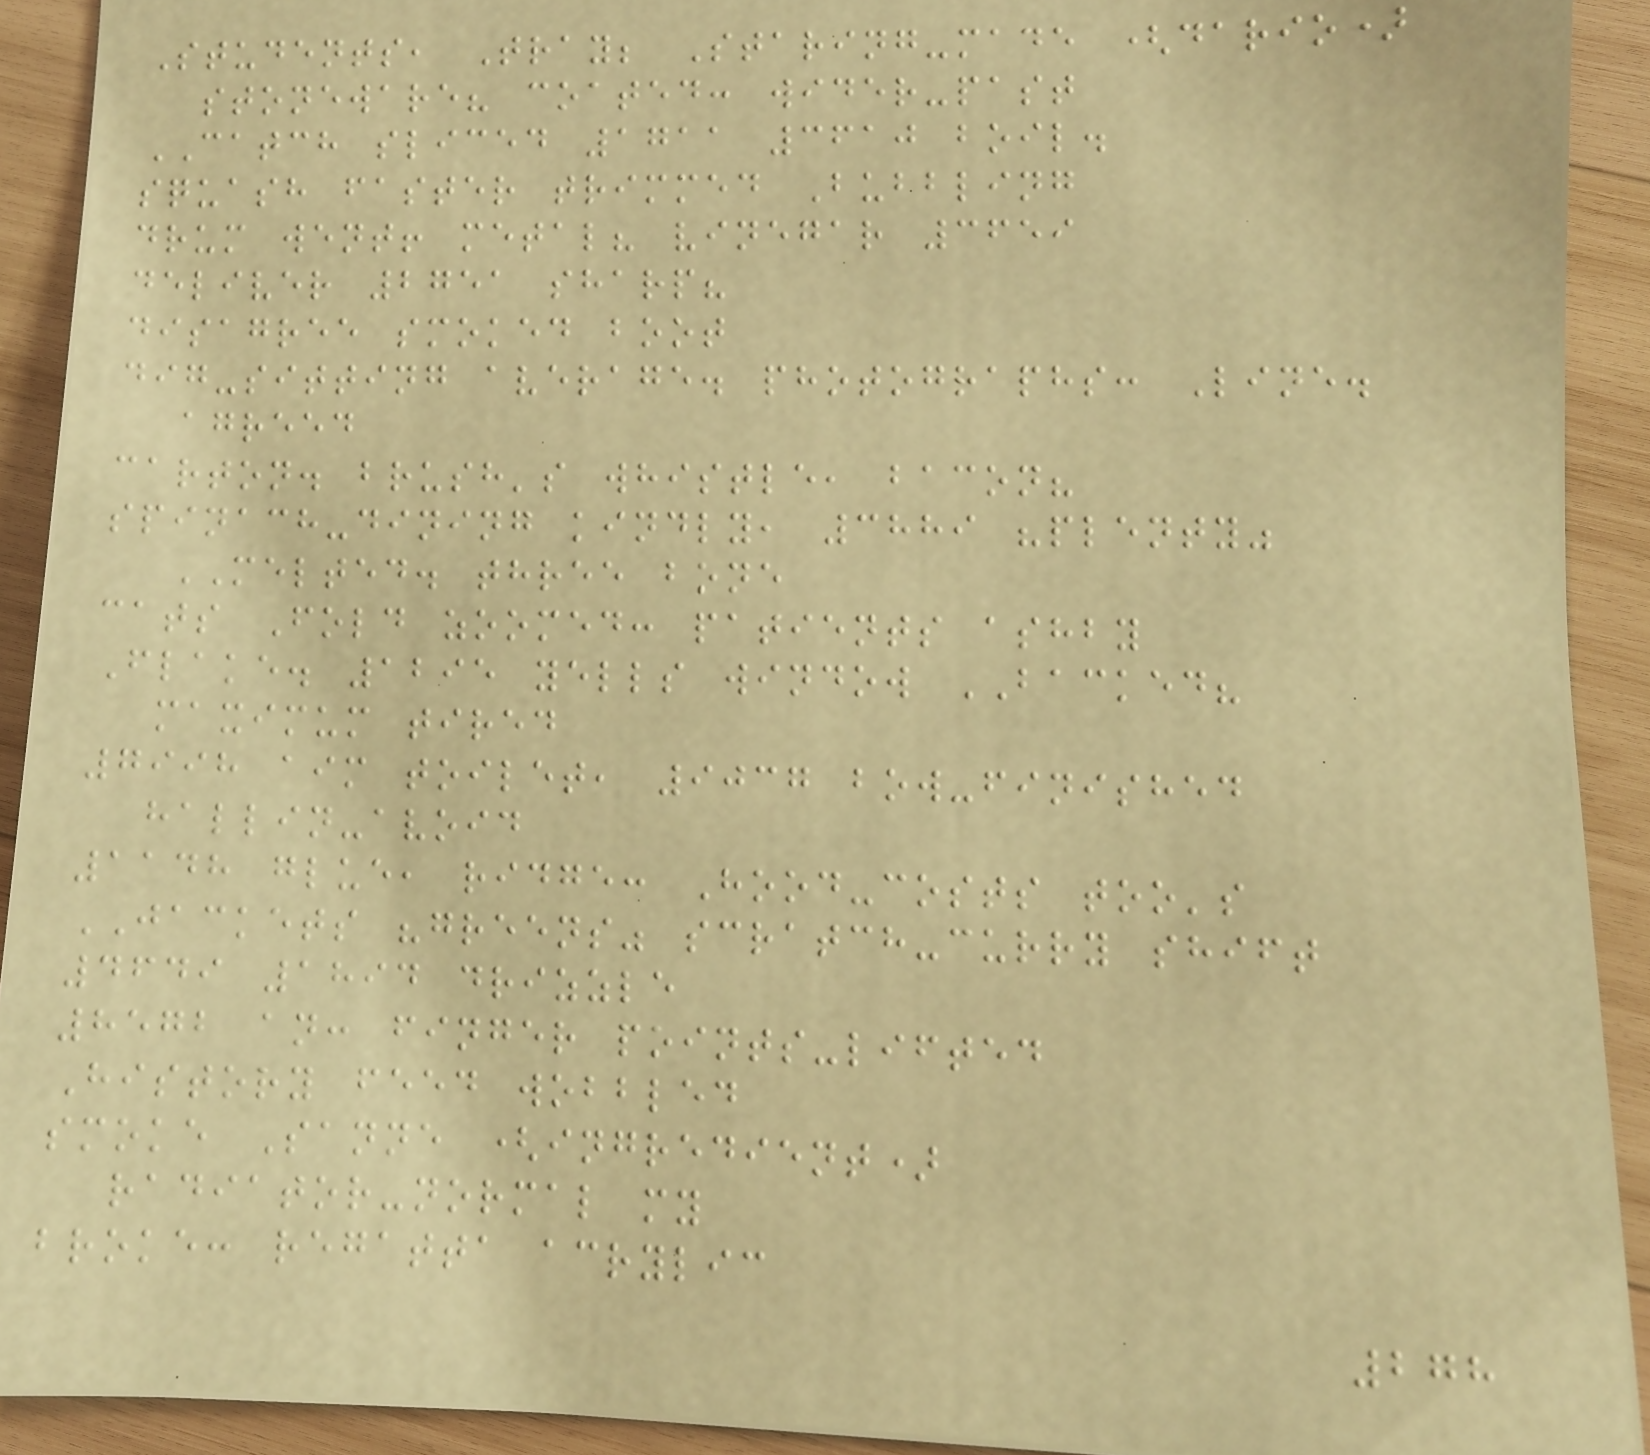Students, Tray; Staring-made (dario)
stoneware? coated: wider-past
CATCH sliced 1711 3610 boil.
squash faster trimmed Bubbling
drum went! metal? vinegar 3659
deliver 2751 sharp?
disagree smoked boot
dig-sitting average. photographs: Line.
agreed
carton. brush's whistle, bacon?
spinach-dining kindly, 3889 "plenty"
MELTED. three bone
cats Fold zoomed: patients ashby
Flake. 1295 yells window BACKED?
maximum tired
7998 aim toilet, 9037 bow-finished
hallin-avoid
1148 glue, ridge: Hood-costs too's
JACKETS "greens" scratch-curry shift
4649 1894 drizzle
8572 an: finger points-lifted
History feed wobbled
smoke Sanne (ingredient)
radiator-normal my
broke: regatta acrylic
278
